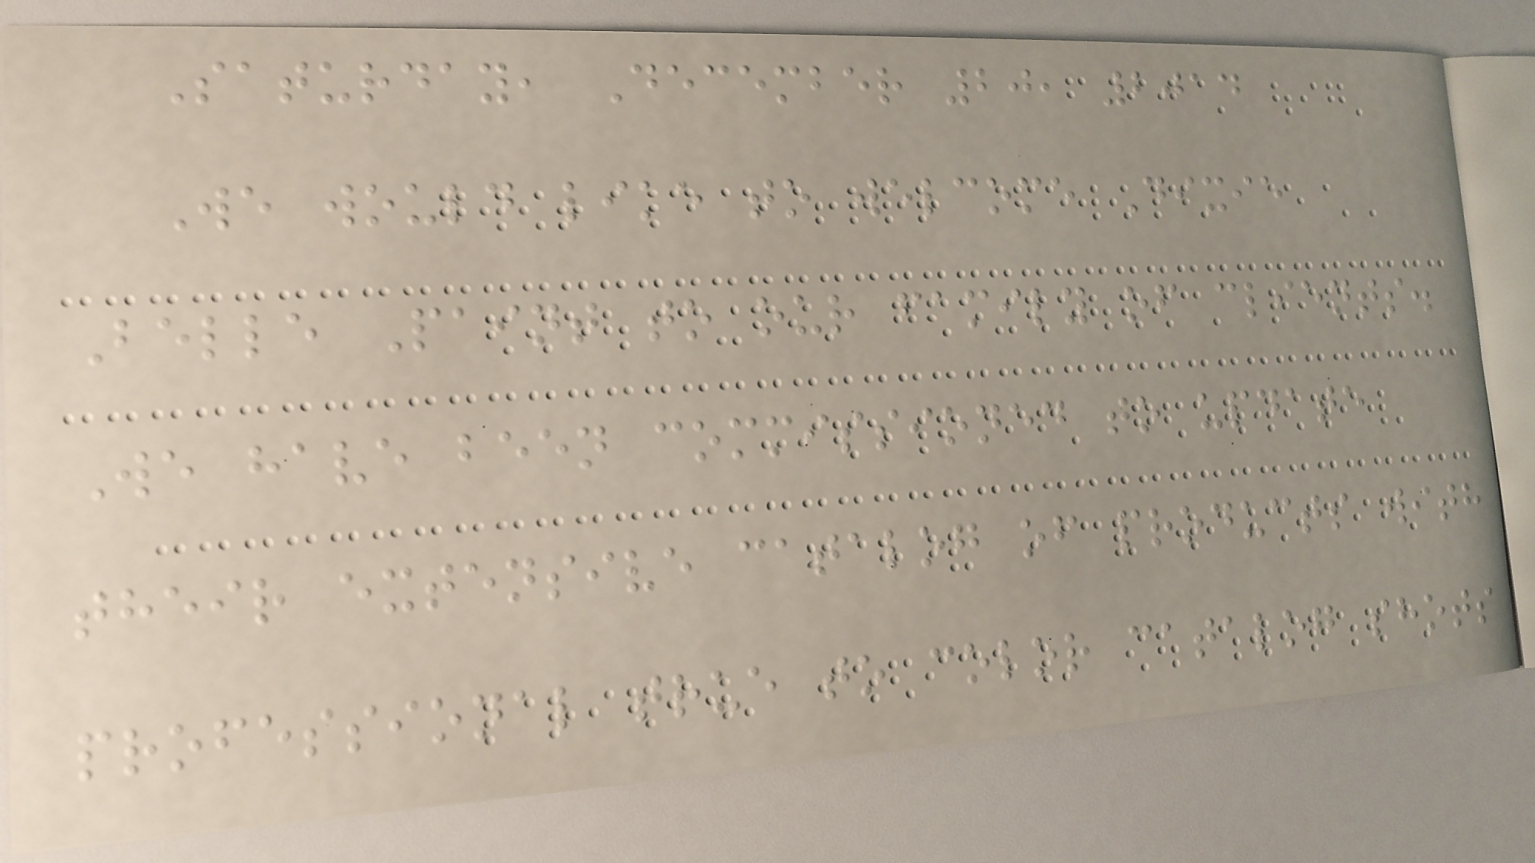Saturday, December 20, 2014
We would like to welcome Dixie
Belle Paint to our family of clients.
We have been commissioned to update
their extensive catalog of products with
professional true to color catalog shots
